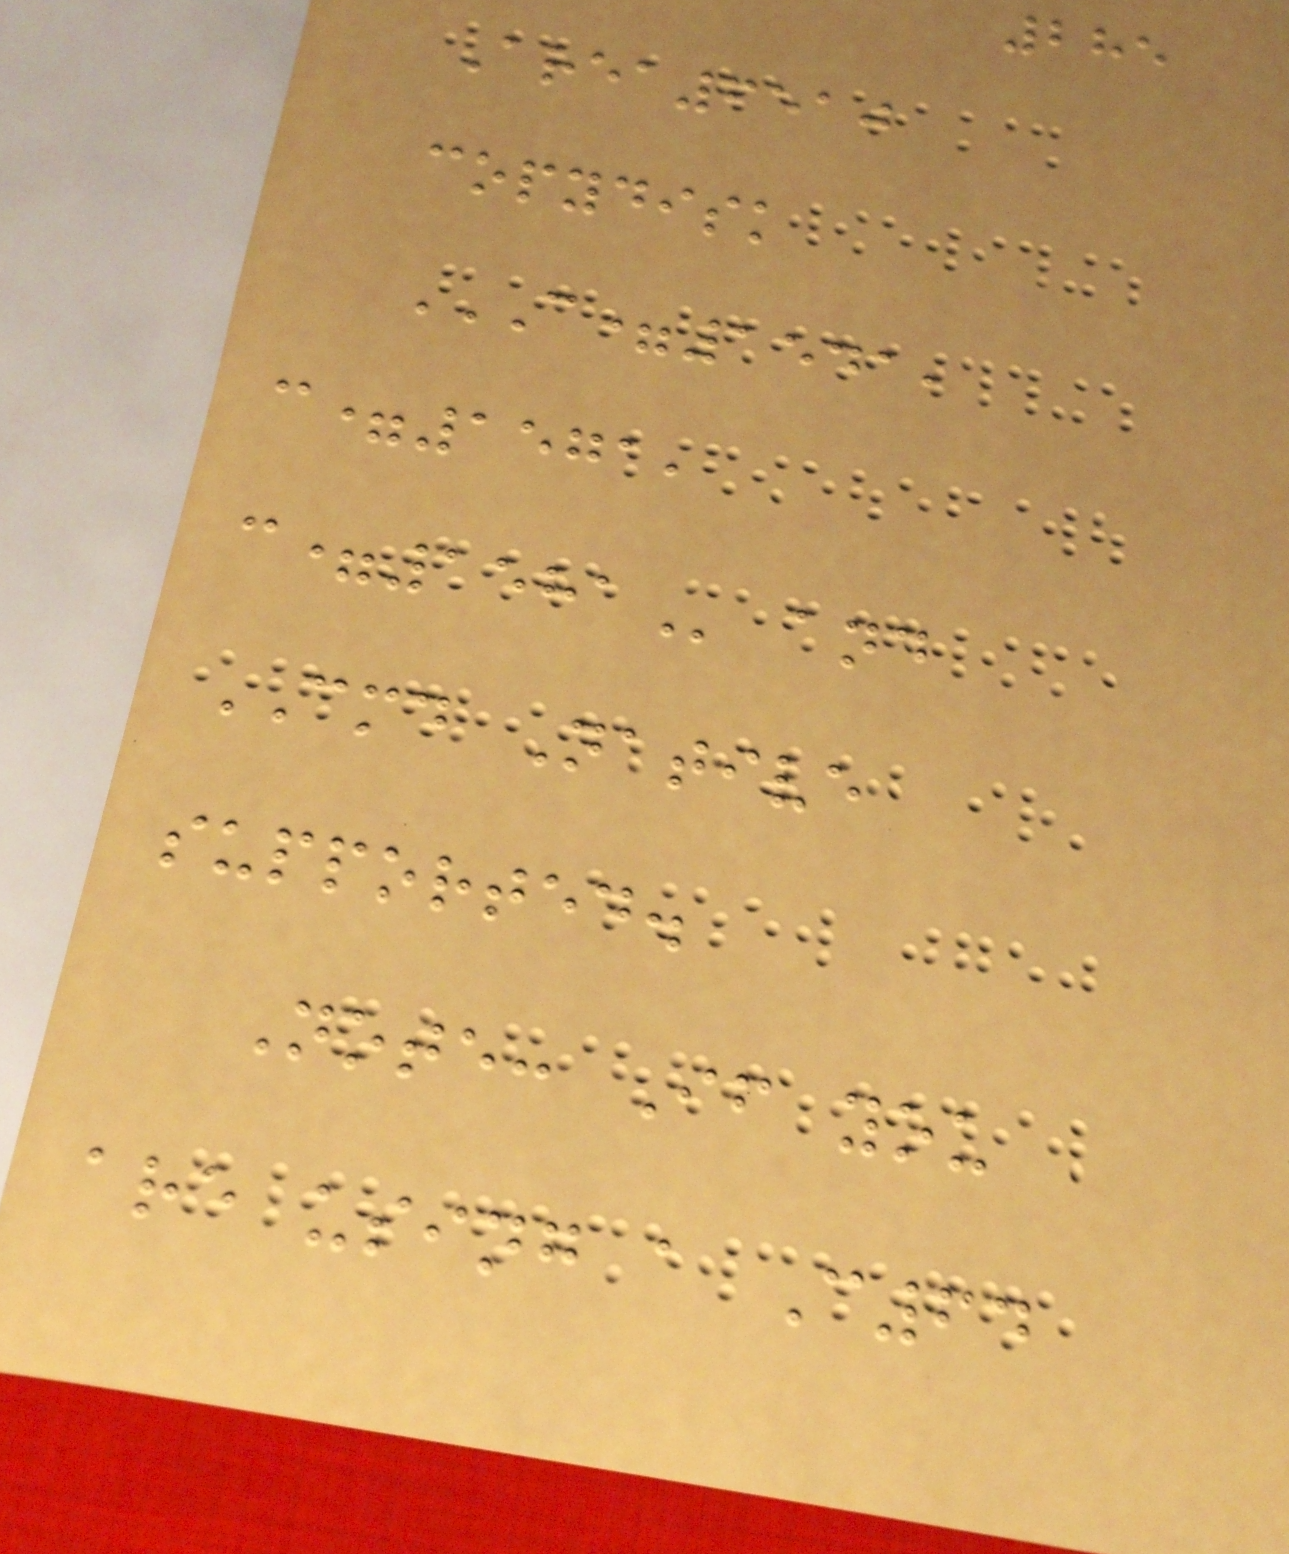285
Area6510
copydisk
C=1541,
C=1571,
C=1581 and
CMD Native
supported.
Note: If you
are using a C64
